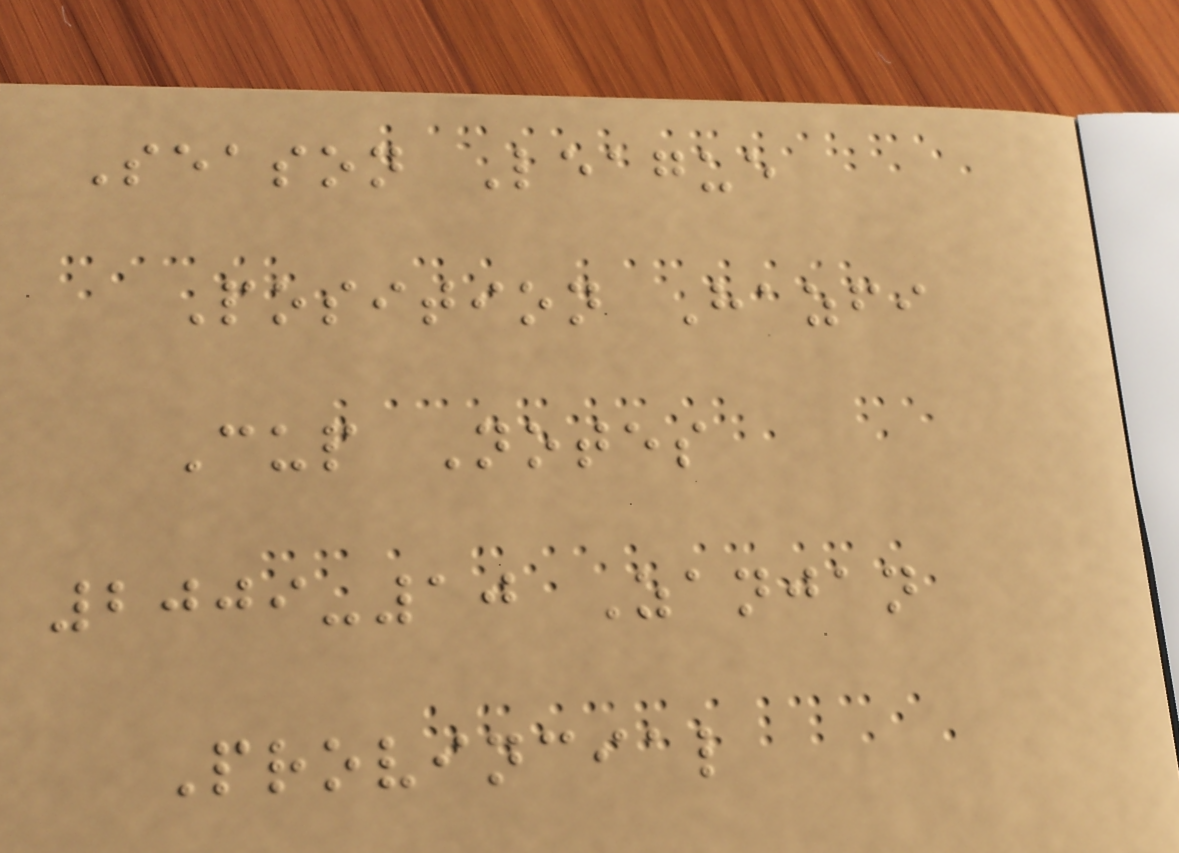Season League
Position Hazfi
Cup Notes
2009-10 Zanjan
Provincial
